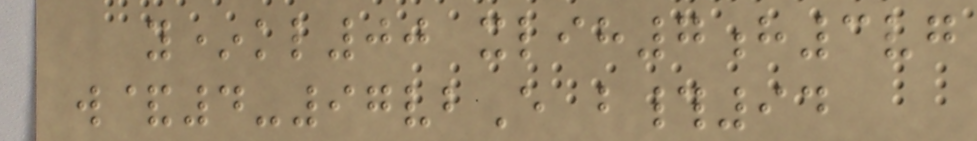y*kl00 xlih7h3vg
w&4-97vbE b#94
